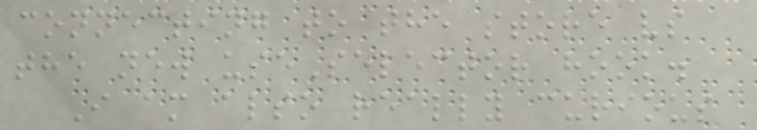connecting to the store vs
the new useSelector hook.
I am also really curious
